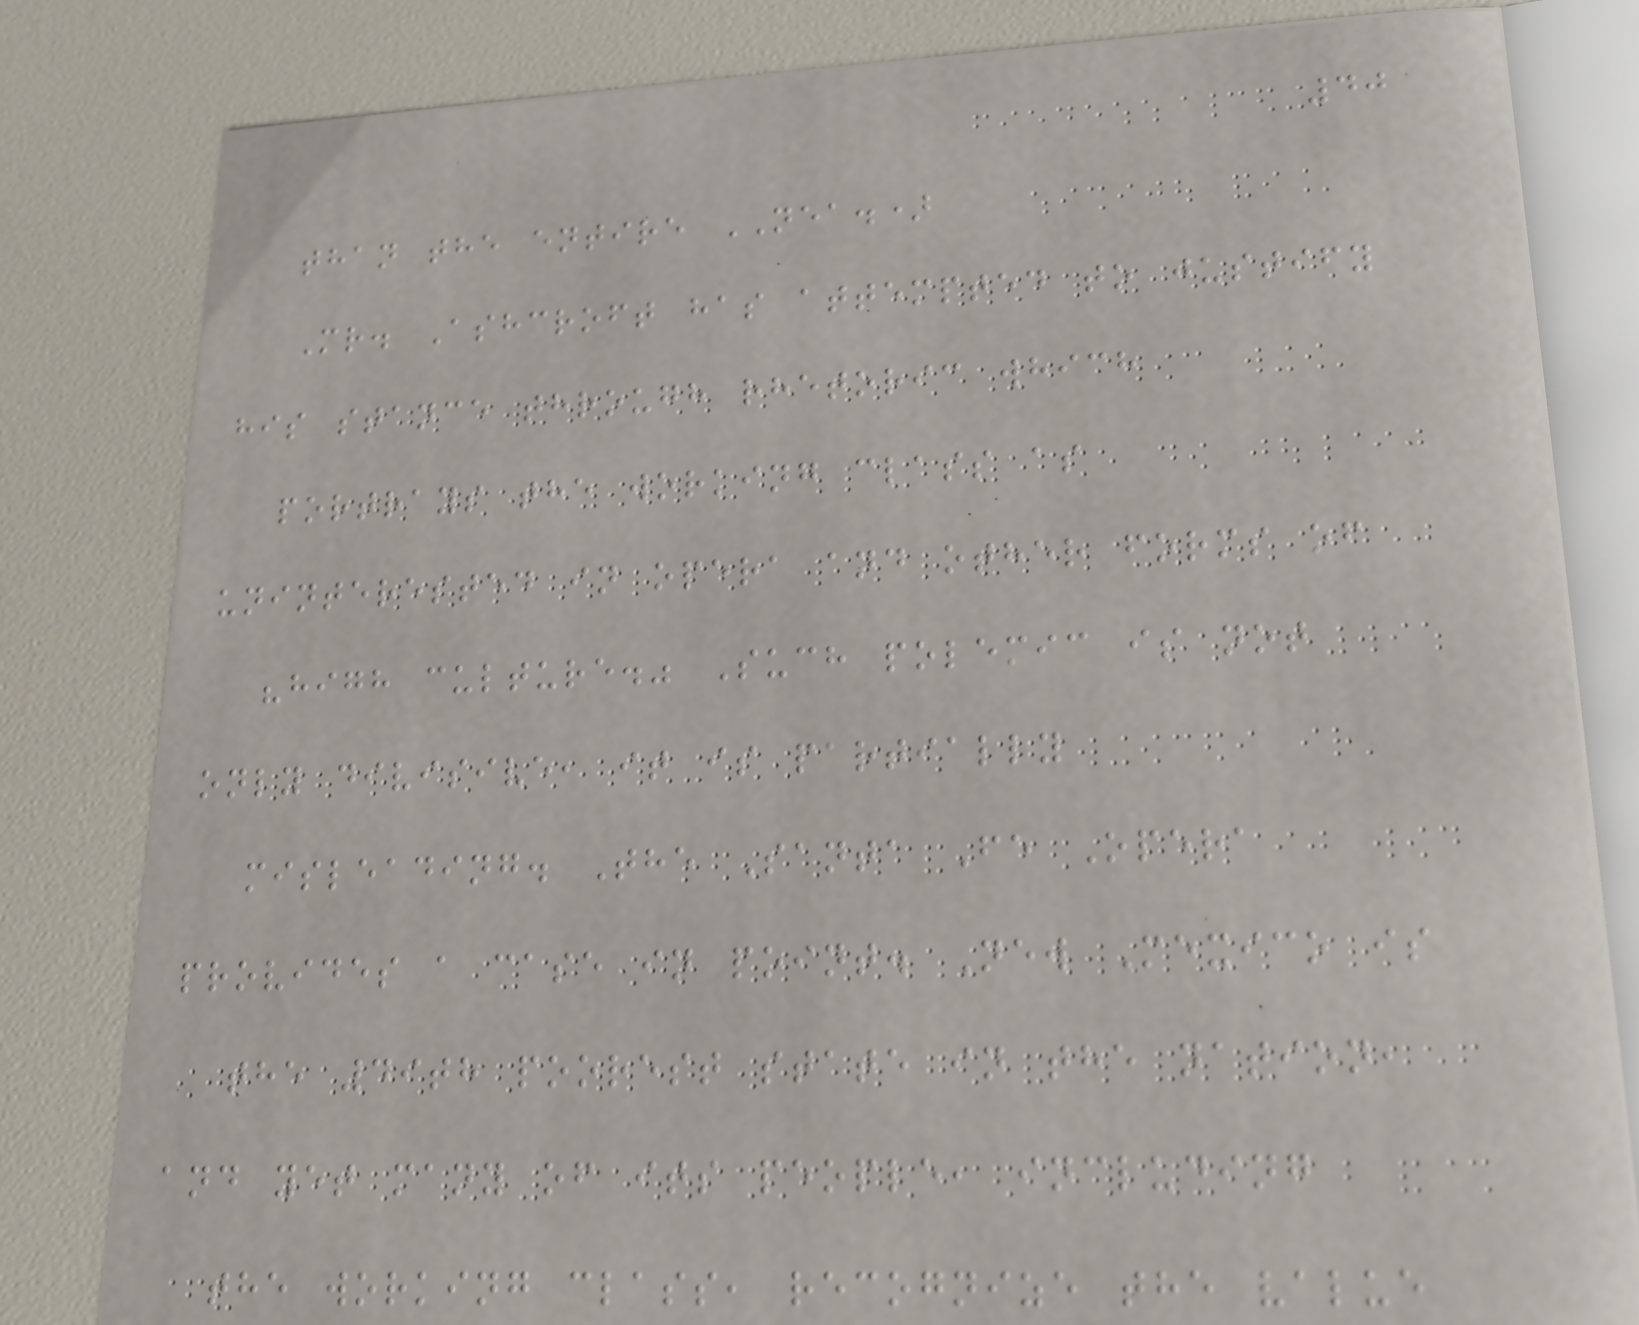40
than the entire NEA.)
Mr. Ashcroft has attempted to justify
his stance through rhetoric which
portrays the working class as
uninterested in opera and other forms of
"high culture." Such polemic is not
only divisive, it is partially
misleading. The Santa Fe Opera
provides a case in point. New Mexico is
the 49th poorest state in the nation,
and yet many of its people, including
the working class, recognize the value
